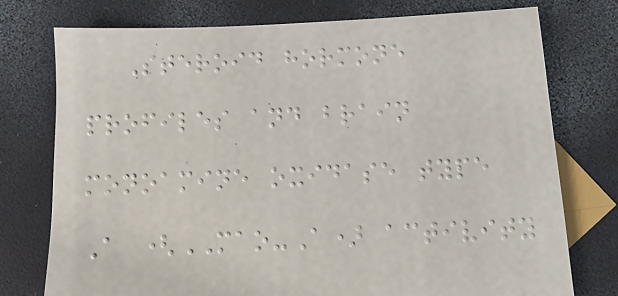Steroid hormone
profiles and brain
monoamine oxidase type
A (MAO-A) activity
